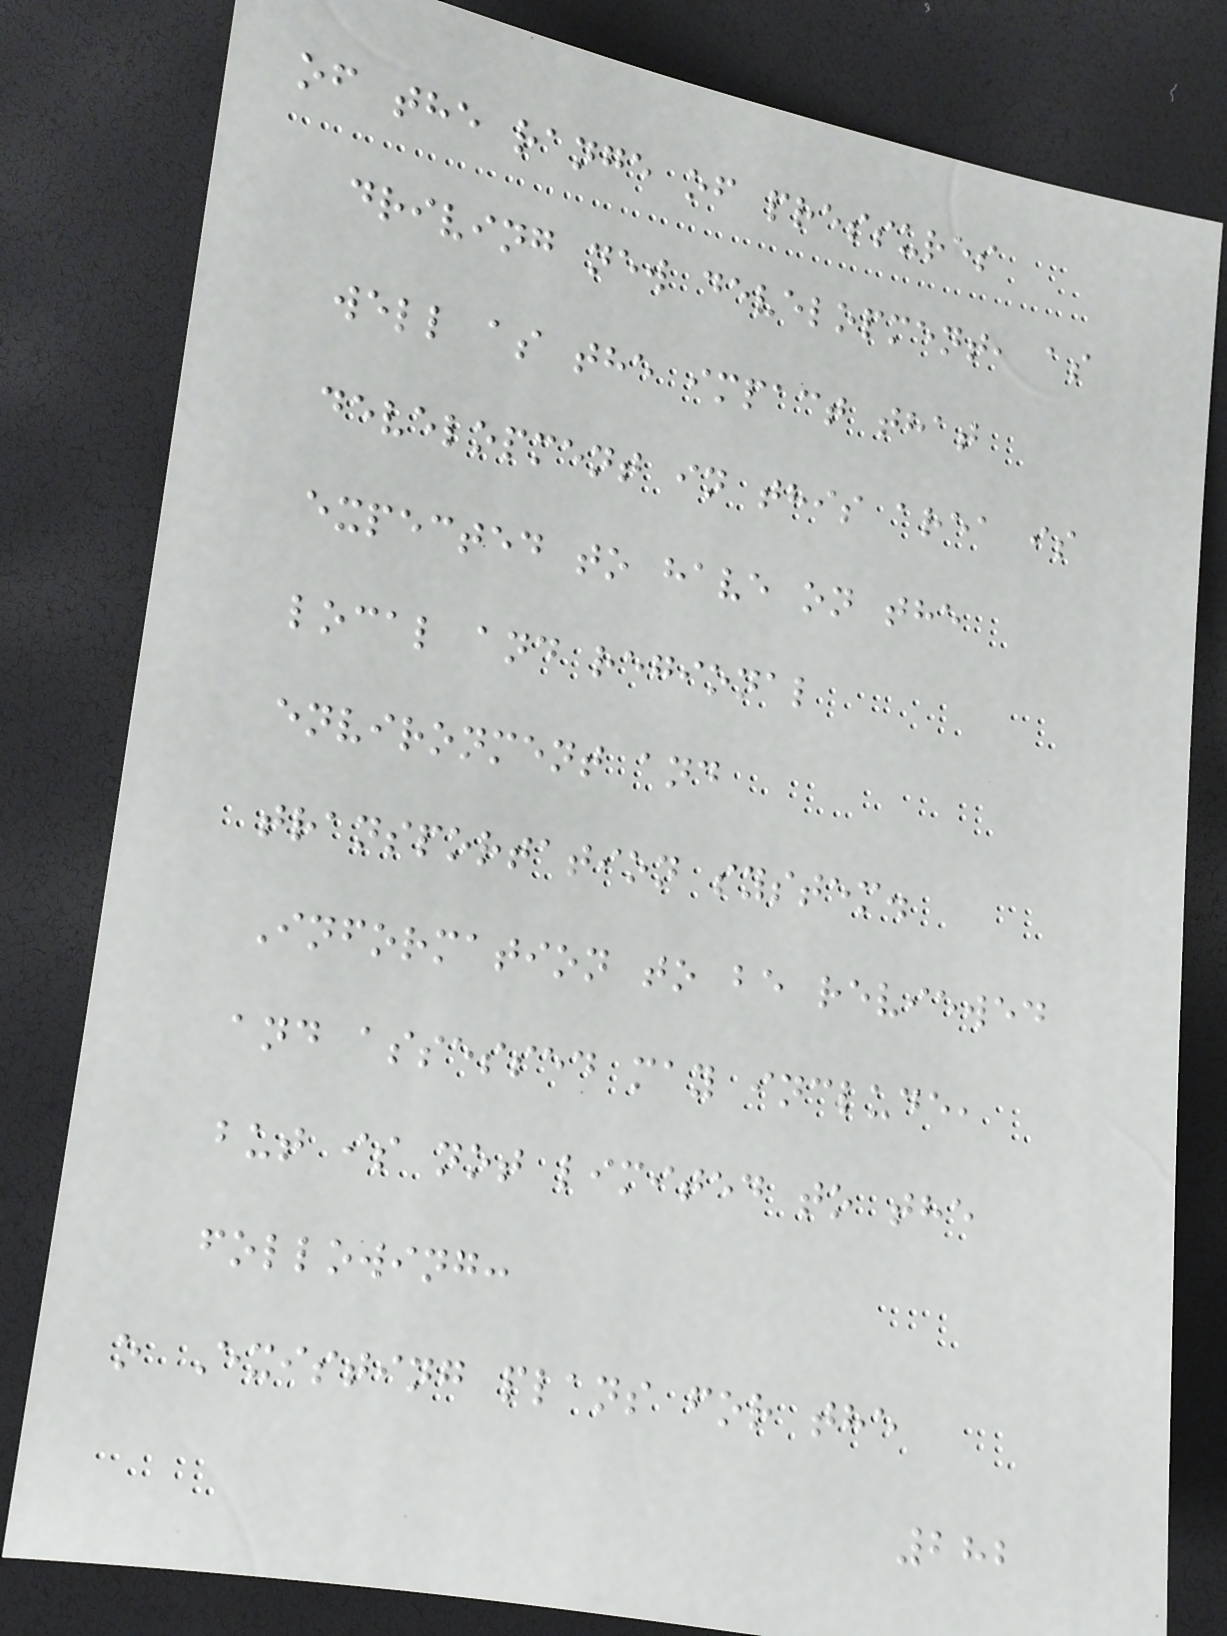of the range of pressures
driving new development, as
well as the impact that
development in this area is
expected to have on the
local and regional
environment and
transportation system.
Information to be reviewed
and assessed may include,
but is not limited to the
following:
o Existing plans for the
282
